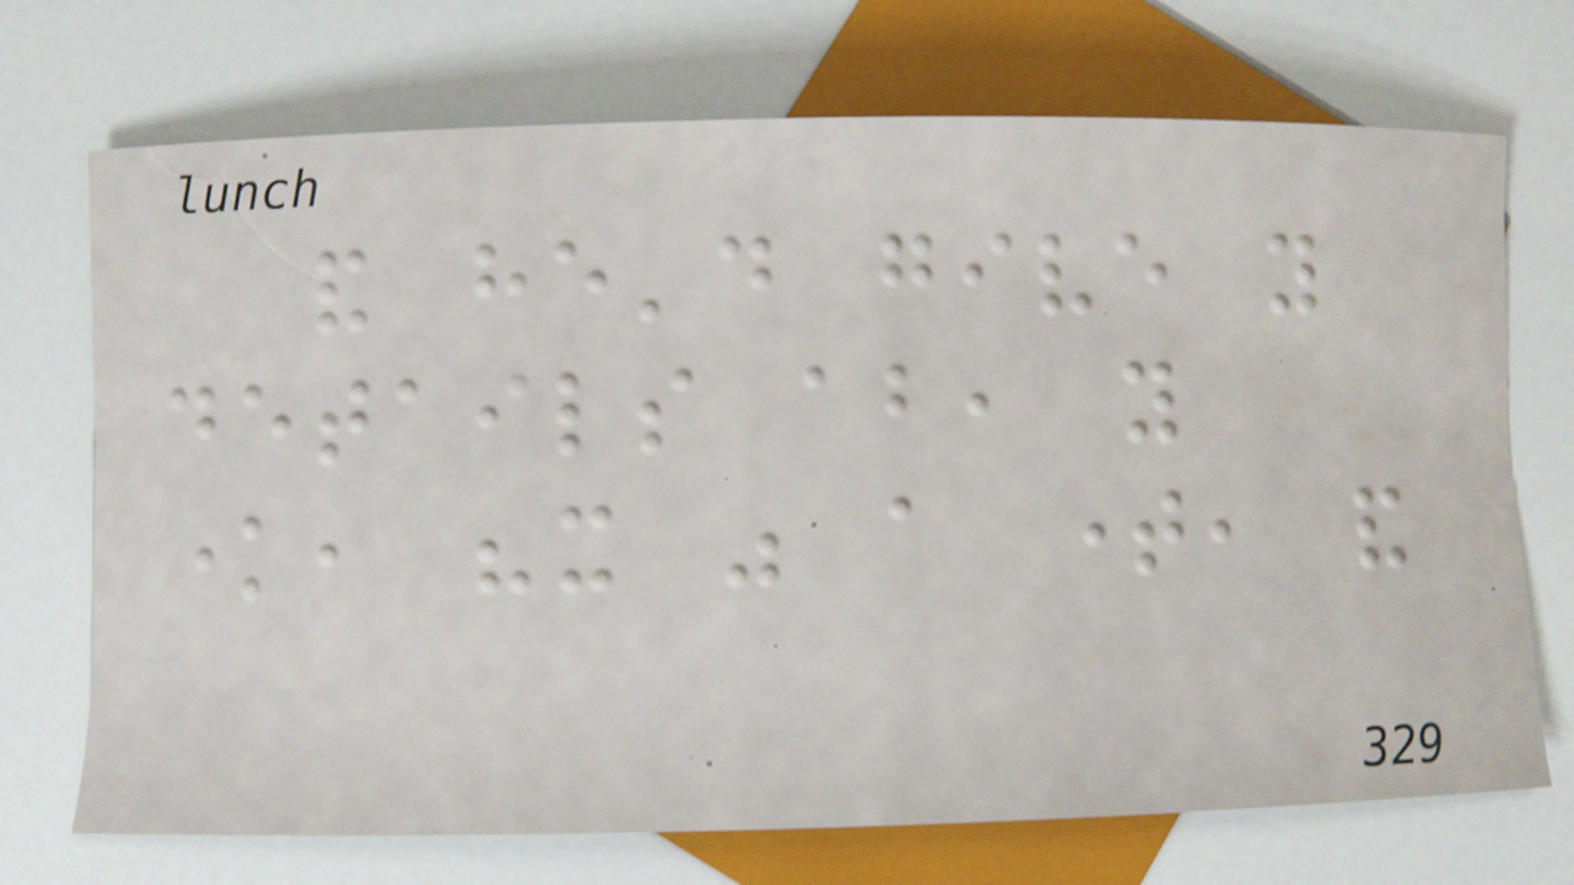and he'd give you
details about, you
know, "it was a time, and
